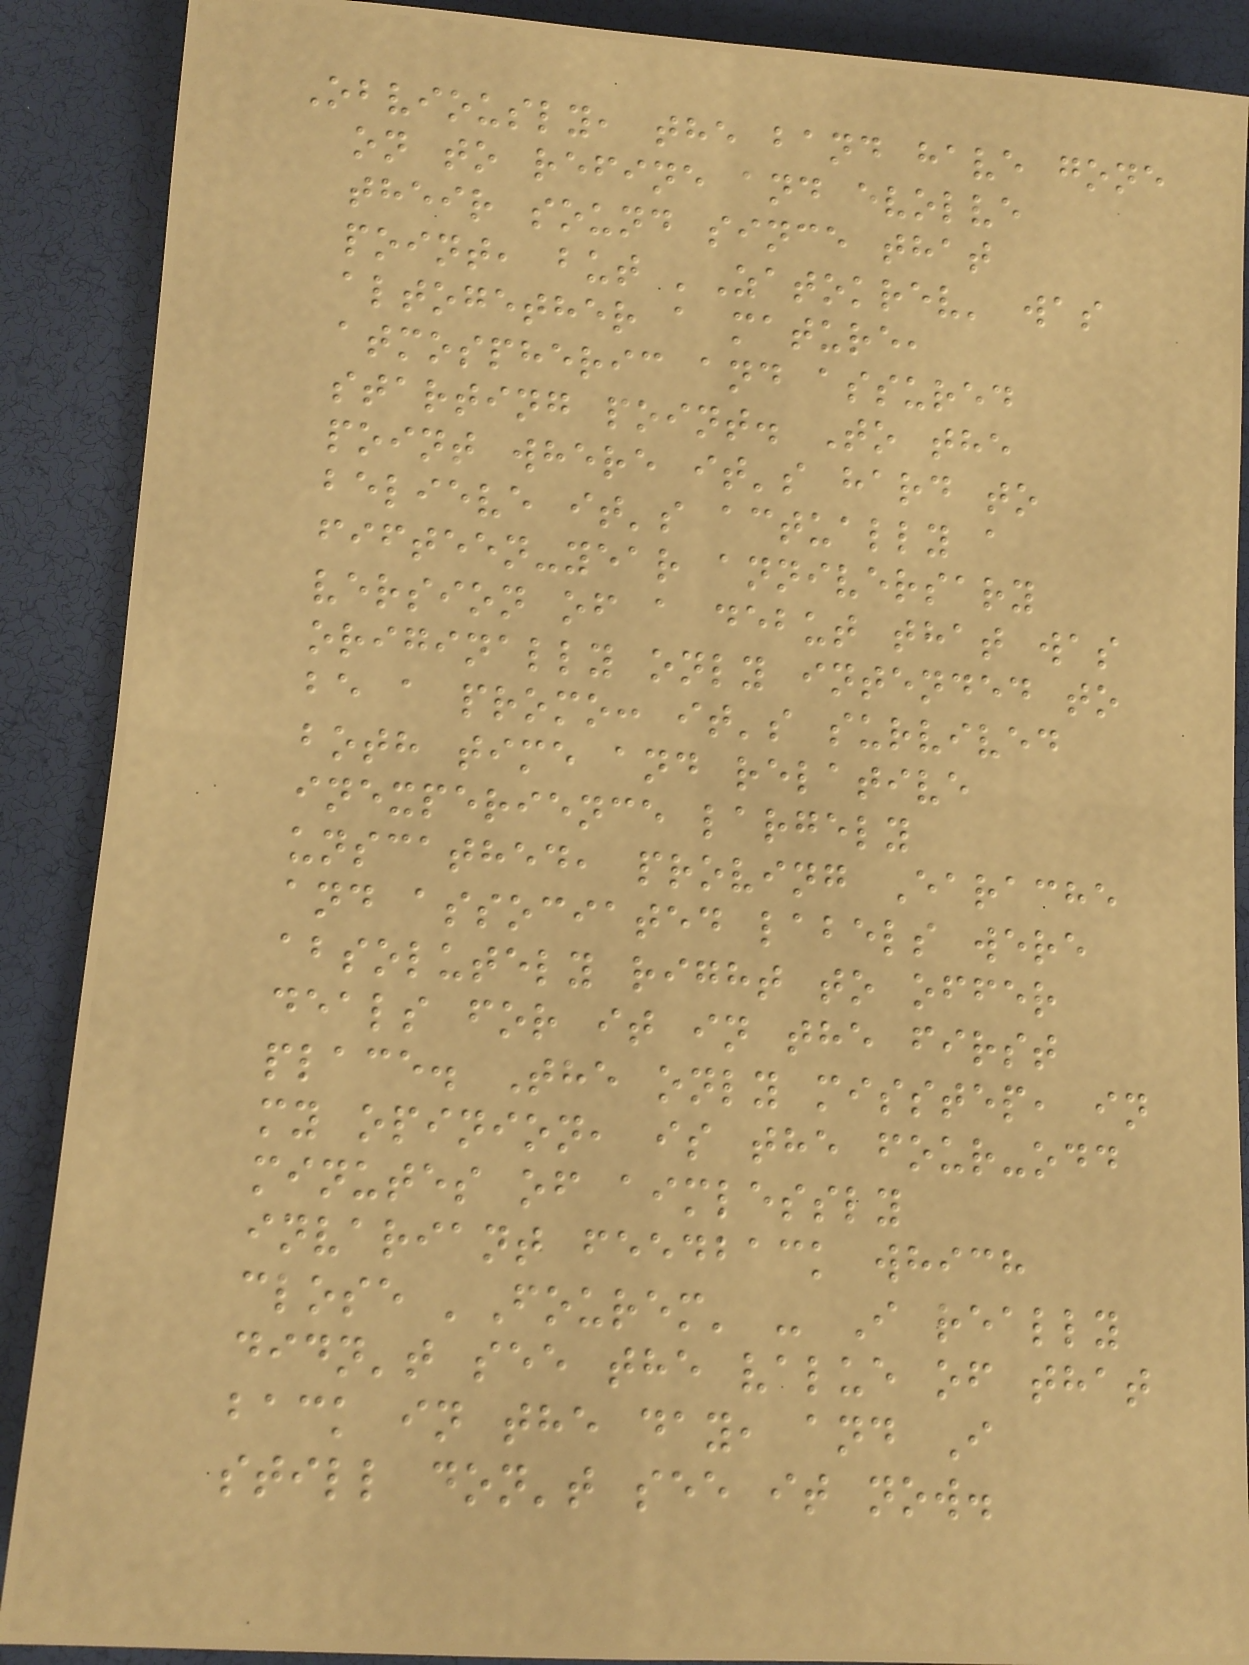Obviously, the band have gone
on to refine and evolve
their sound since that
point, but 'Zatokrev' was
altogether a mature,
atmospheric and assured
starting point. To the
point where it's hard to
believe it's actually a
fifteen-year anniversary
version of a debut that was
originally only intended to
be a promo: it's survived
both time and relative
inexperience largely
unscathed, proving Earache
and associated labels were
absolutely right to offer
deals for it in the first
place. The only misstep, in
my opinion, is the four-odd
minutes of aimlessly
invariant feedback which
close 'Fourem' - I really
didn't see the value of that
back in the day, and I
still don't see it now.
